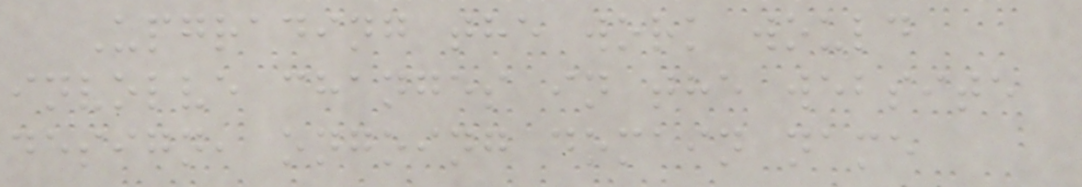Upgrading the work would
involve changes in the website
design, ongoing domain name
